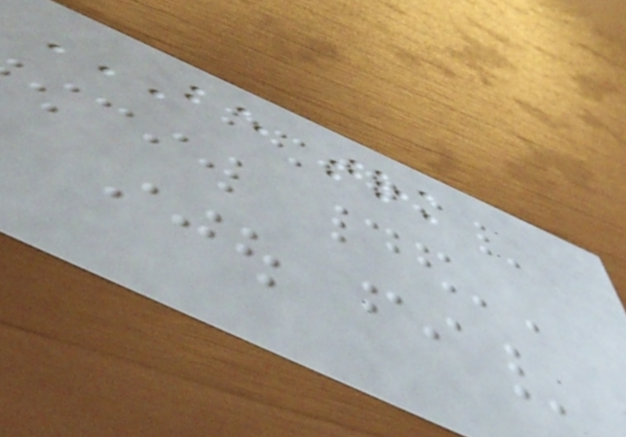BE TRK
